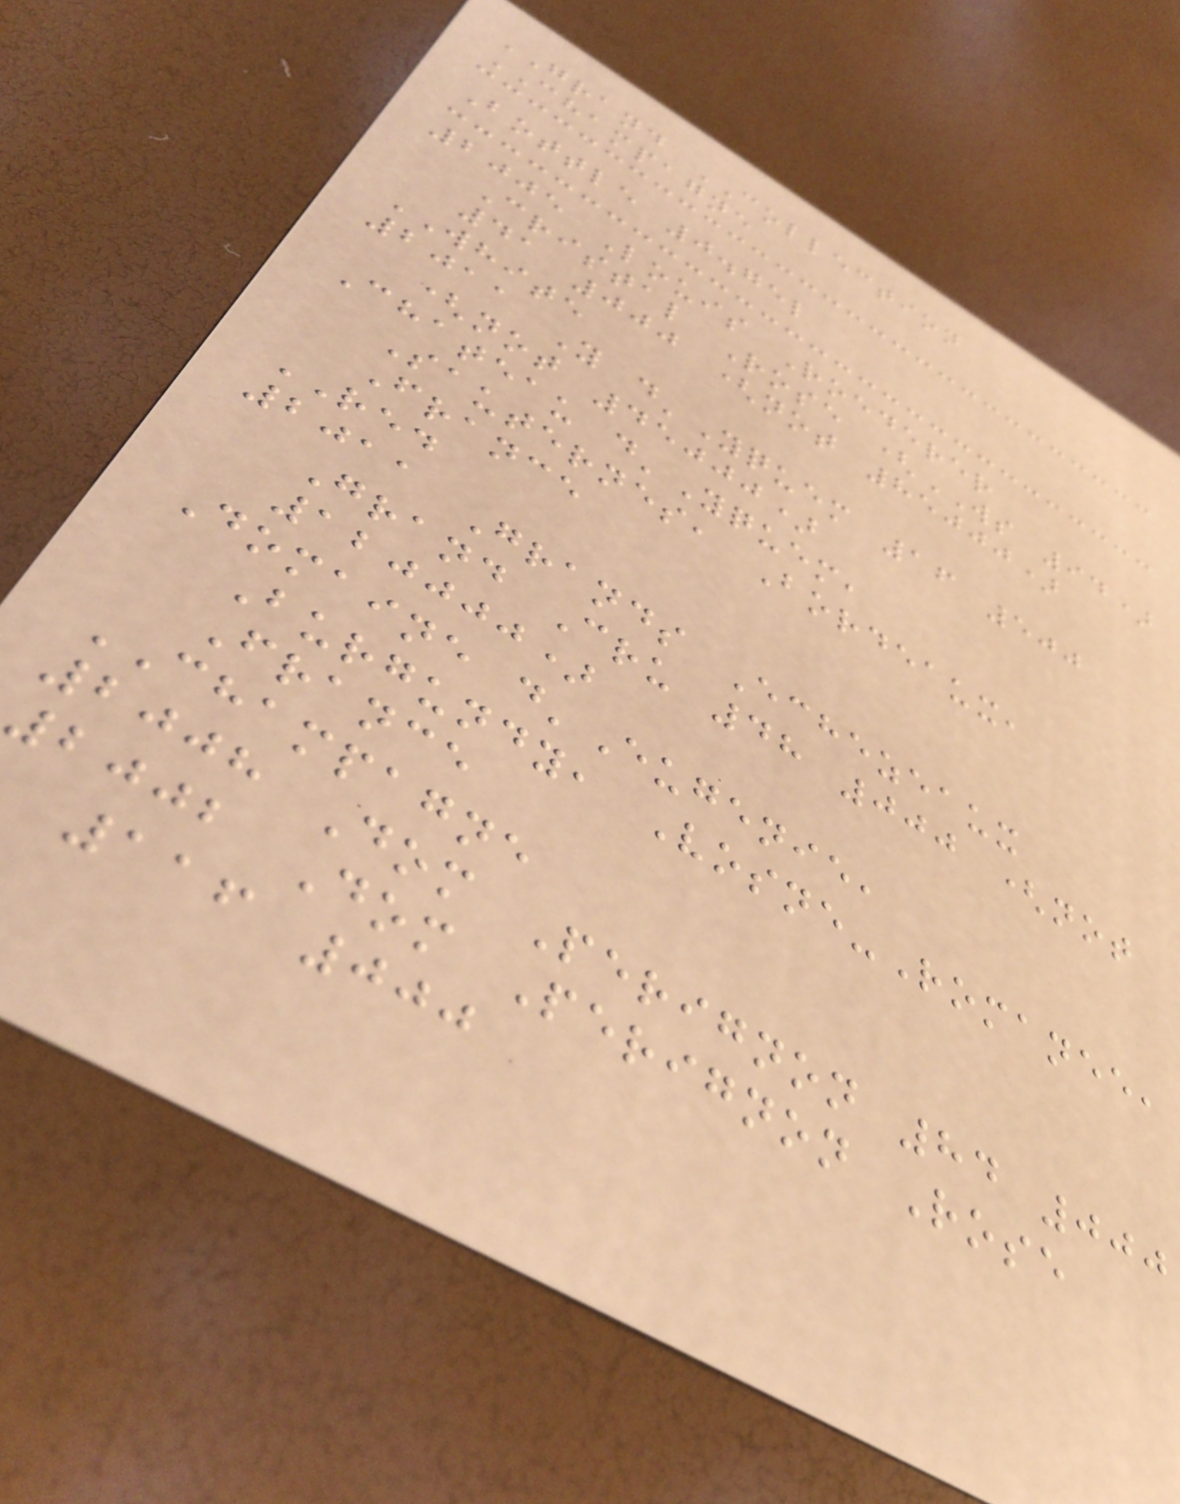GRAND COLLECTION
CHAMPAGNE
Bottle 0.75l
2005 Louis Roederer
Cristal Rose (WS 94)
41 000 (not 85000)
WHITE
2011 Y d'Yquem 16 500
(not 45000)
Chateau d'Yquem,
Sauternes, Bordeaux,
France
RED
2011 Grands Echezeaux
Grand Cru 48 000 (not
120000)
Domaine d'Eugenie,
Burgundy, Vosne-Romanee,
France
CHAMPAGNE
2008 Dom Perignon 84 000
2002 Dom Perignon Rose
116 000
